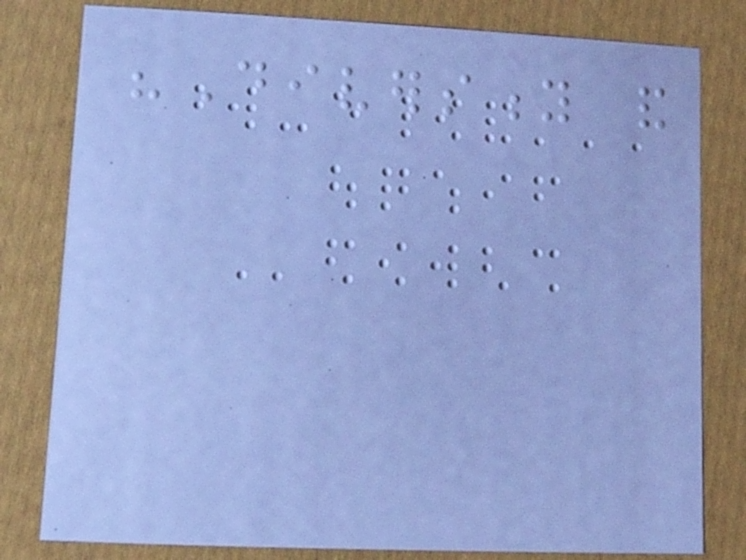"Diversity and
